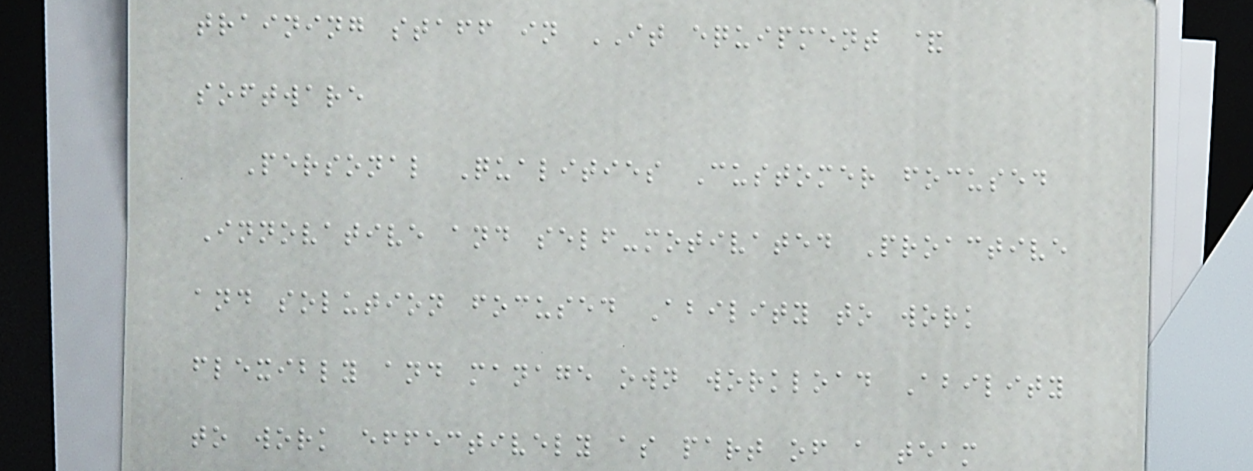training staff in IT equipment &
software
Personal Qualities Customer focused
Innovative and self-motivated Proactive
and solution focused Ability to work
flexibly and manage own workload Ability
to work effectively as part of a team
